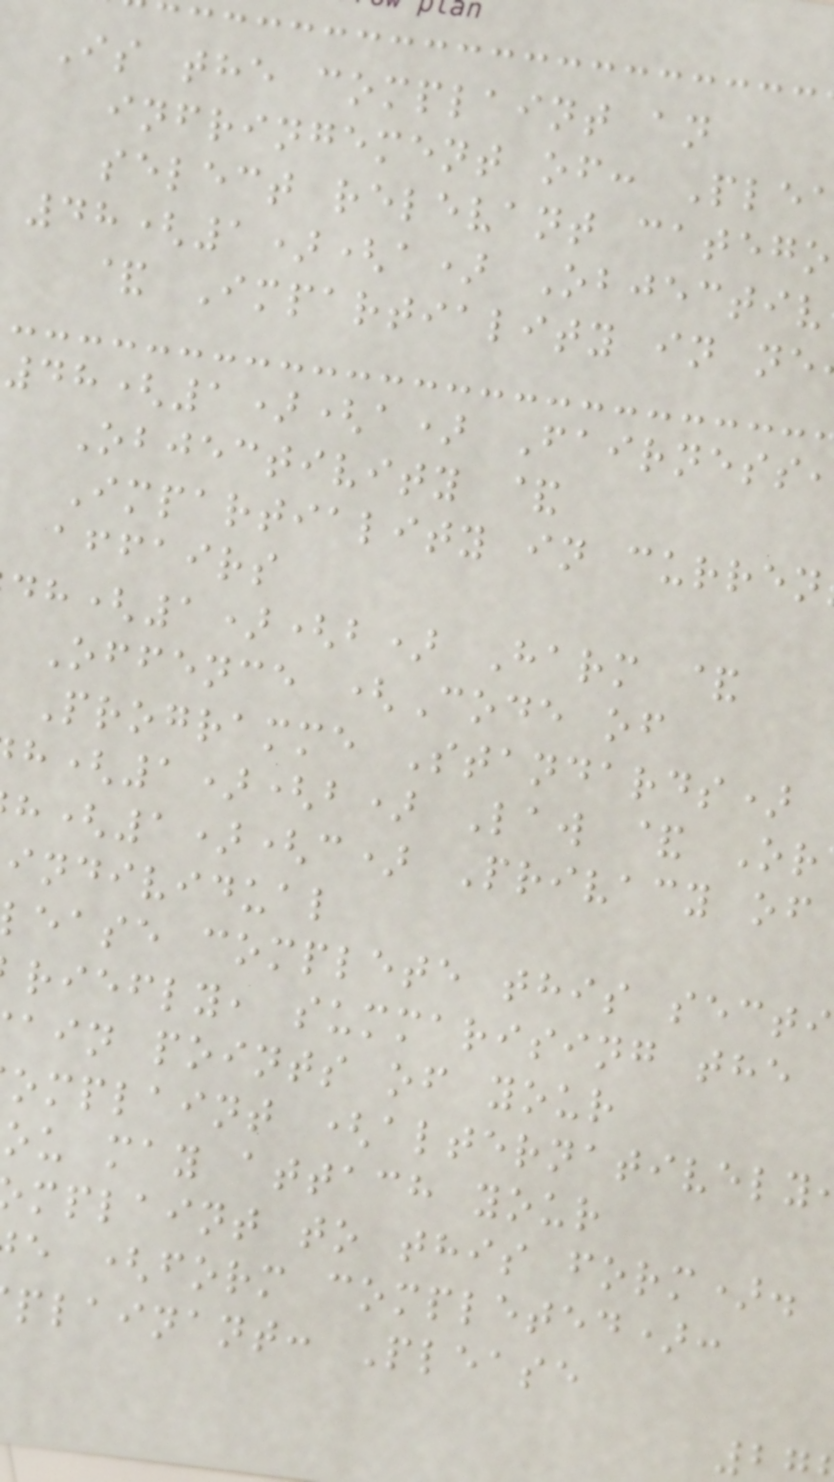Is the complaint an
infringement of: Ple
select relevant catego
48(1)(a) Objectiv
& Impartiality in ne
48(1)(a) Fairness
Objectivity &
Impartiality in curren
affairs
(1)(b) Harm &
Offence (Code of
Programme Standards)
(1)(b) Law & Or
(1)(c) Privacy of
individual
ease complete this secti
riefly, summarising the
ain points of your
omplaint (alternatively
ou may attach your
mplaint to this form).
e (form completed):
plainant: Please
